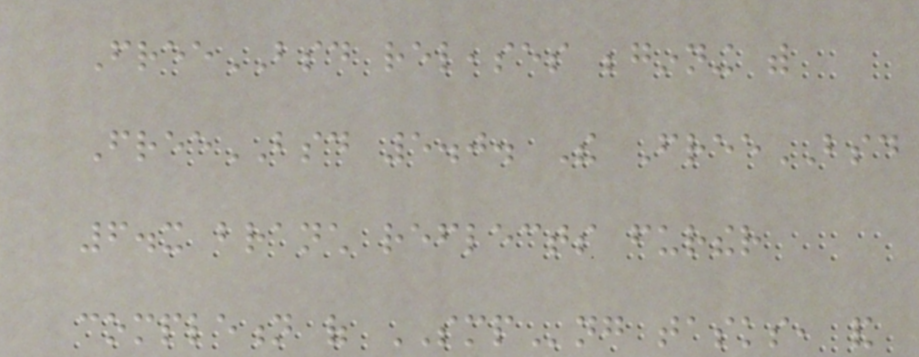FreeBSD releases beginning with
FreeBSD 5.0. The FreeBSD
6.x branch reflects further
completion of SMPng tasks, and
